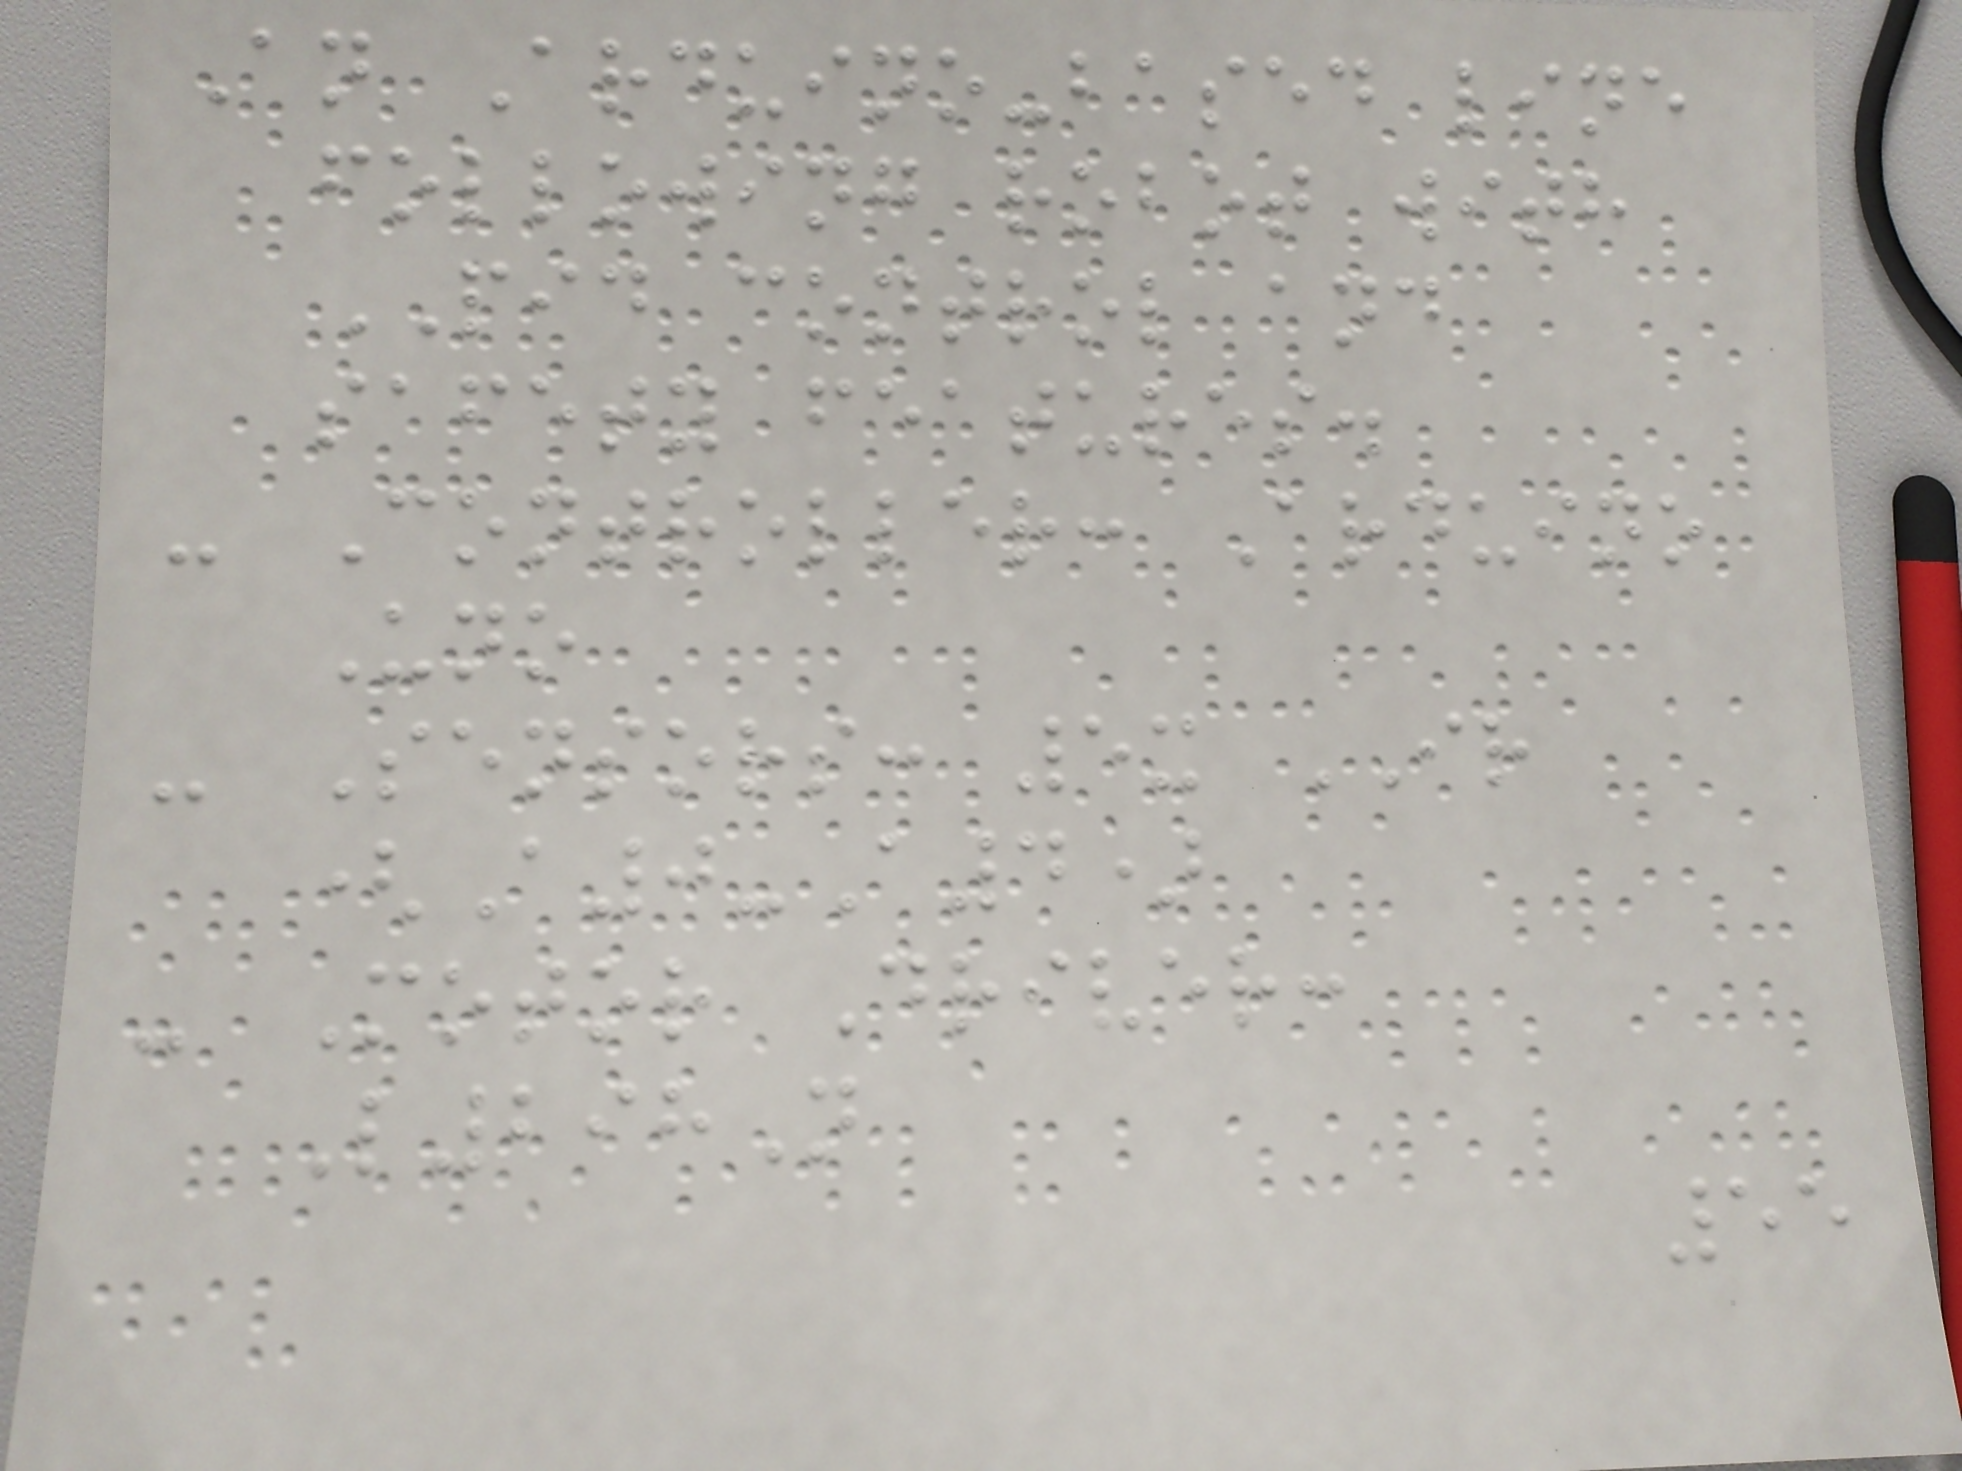An Arduino-based line
following robot with
PID control and
safety features.
- Controller: Arduino
Uno
- Sensors: 5x IR
(A0-A4)
- Motor Driver:
L298N
55
